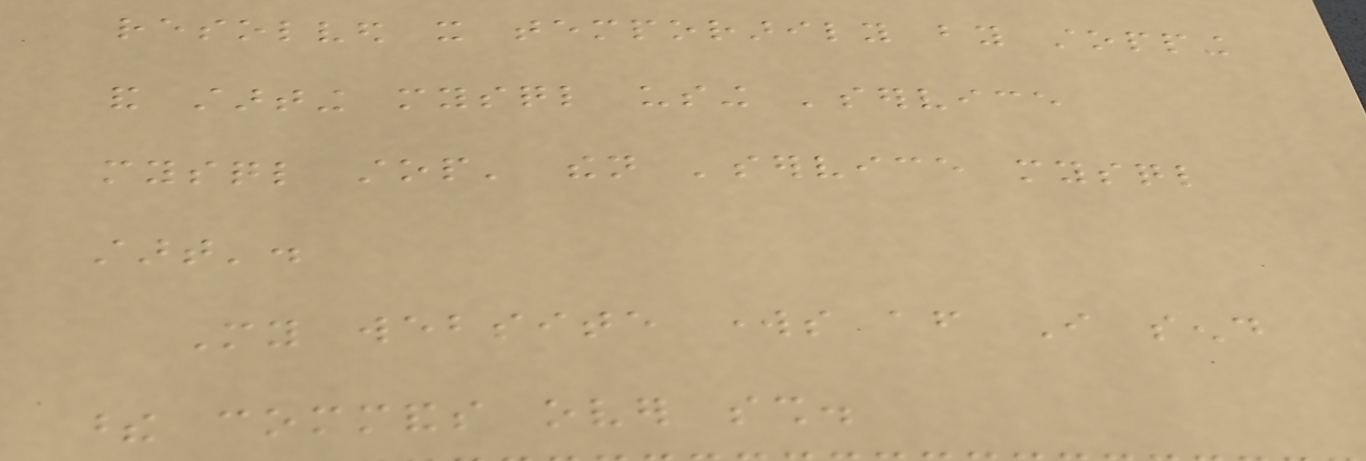resolved it temporarily by stopping
and starting mysql using 'service
mysql stop' then 'service mysql
start'.
My website works after I send
these commands over ssh.
